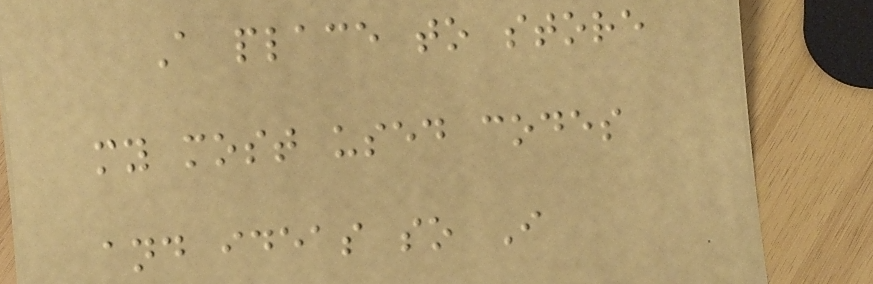A place to store
my most used codes
and ideas so I
